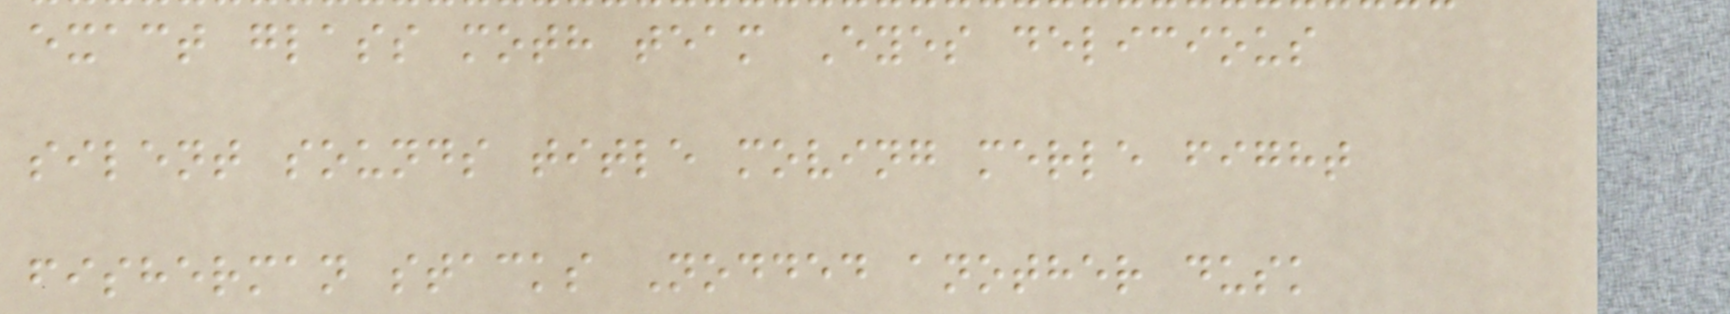exact glass moth team Eyes delicious
silent sounds title moving merle fight
fisherman stacks Nodded another dusk
